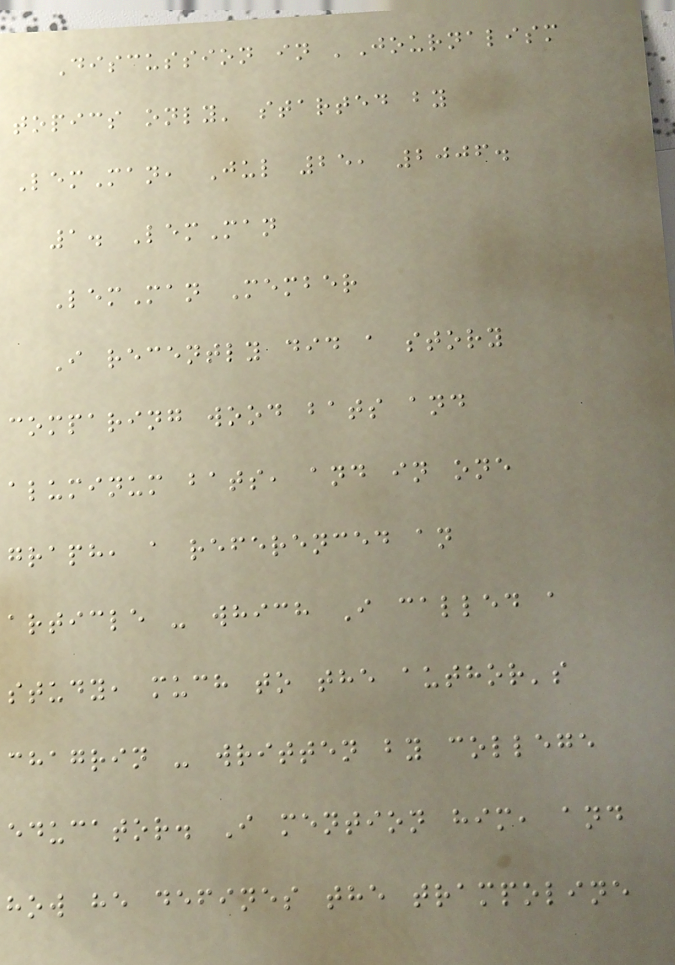Discussion in 'Journalism
topics only' started by
LemMan, Jul 25, 2006.
1. LemMan
LemMan Member
I recently did a story
comparing wood bats and
aluminum bats, and in one
graph, a referenced an
article - which I called a
study, much to the author's
chagrin - written by college
educator. I mention him, and
how he defines the trampoline
